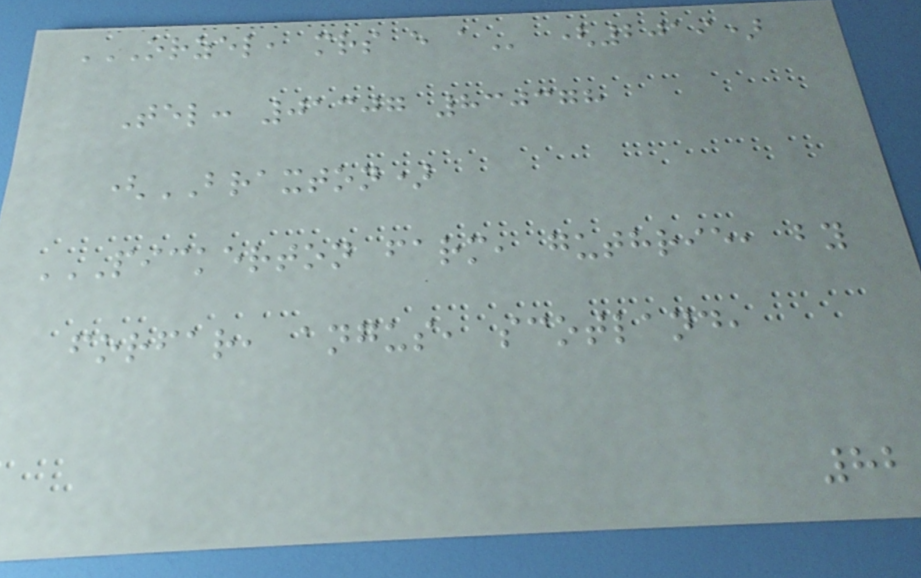ORZEL, MRS E A (2019)
Tel: 01307 830378
(BRAXTON)
PICKERTON FARM, GUTHRIE, BY
FORFAR, ANGUS, SCOTLAND,
82
